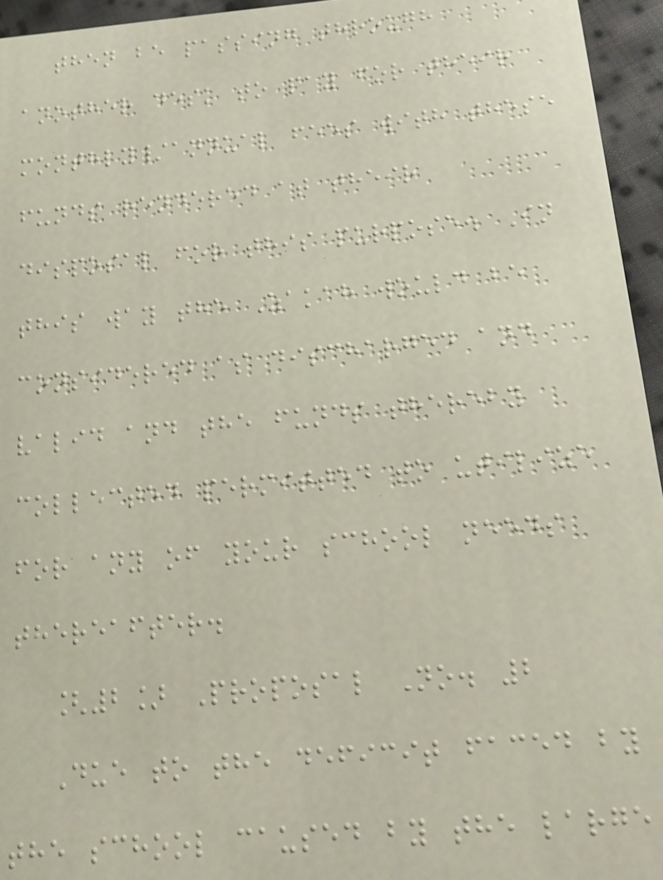then be passing through
another desk to pay for their
monthly/annual fees with these
funds rendered at their
disposal for this purpose. In
this way the Zakah would be
considered as discharged and
valid and the funds thereby
collected permitted to utilize
for any of your school needs
thereafter.
[2] Proposal No. 2
Due to the deficit faced by
the school caused by the large
